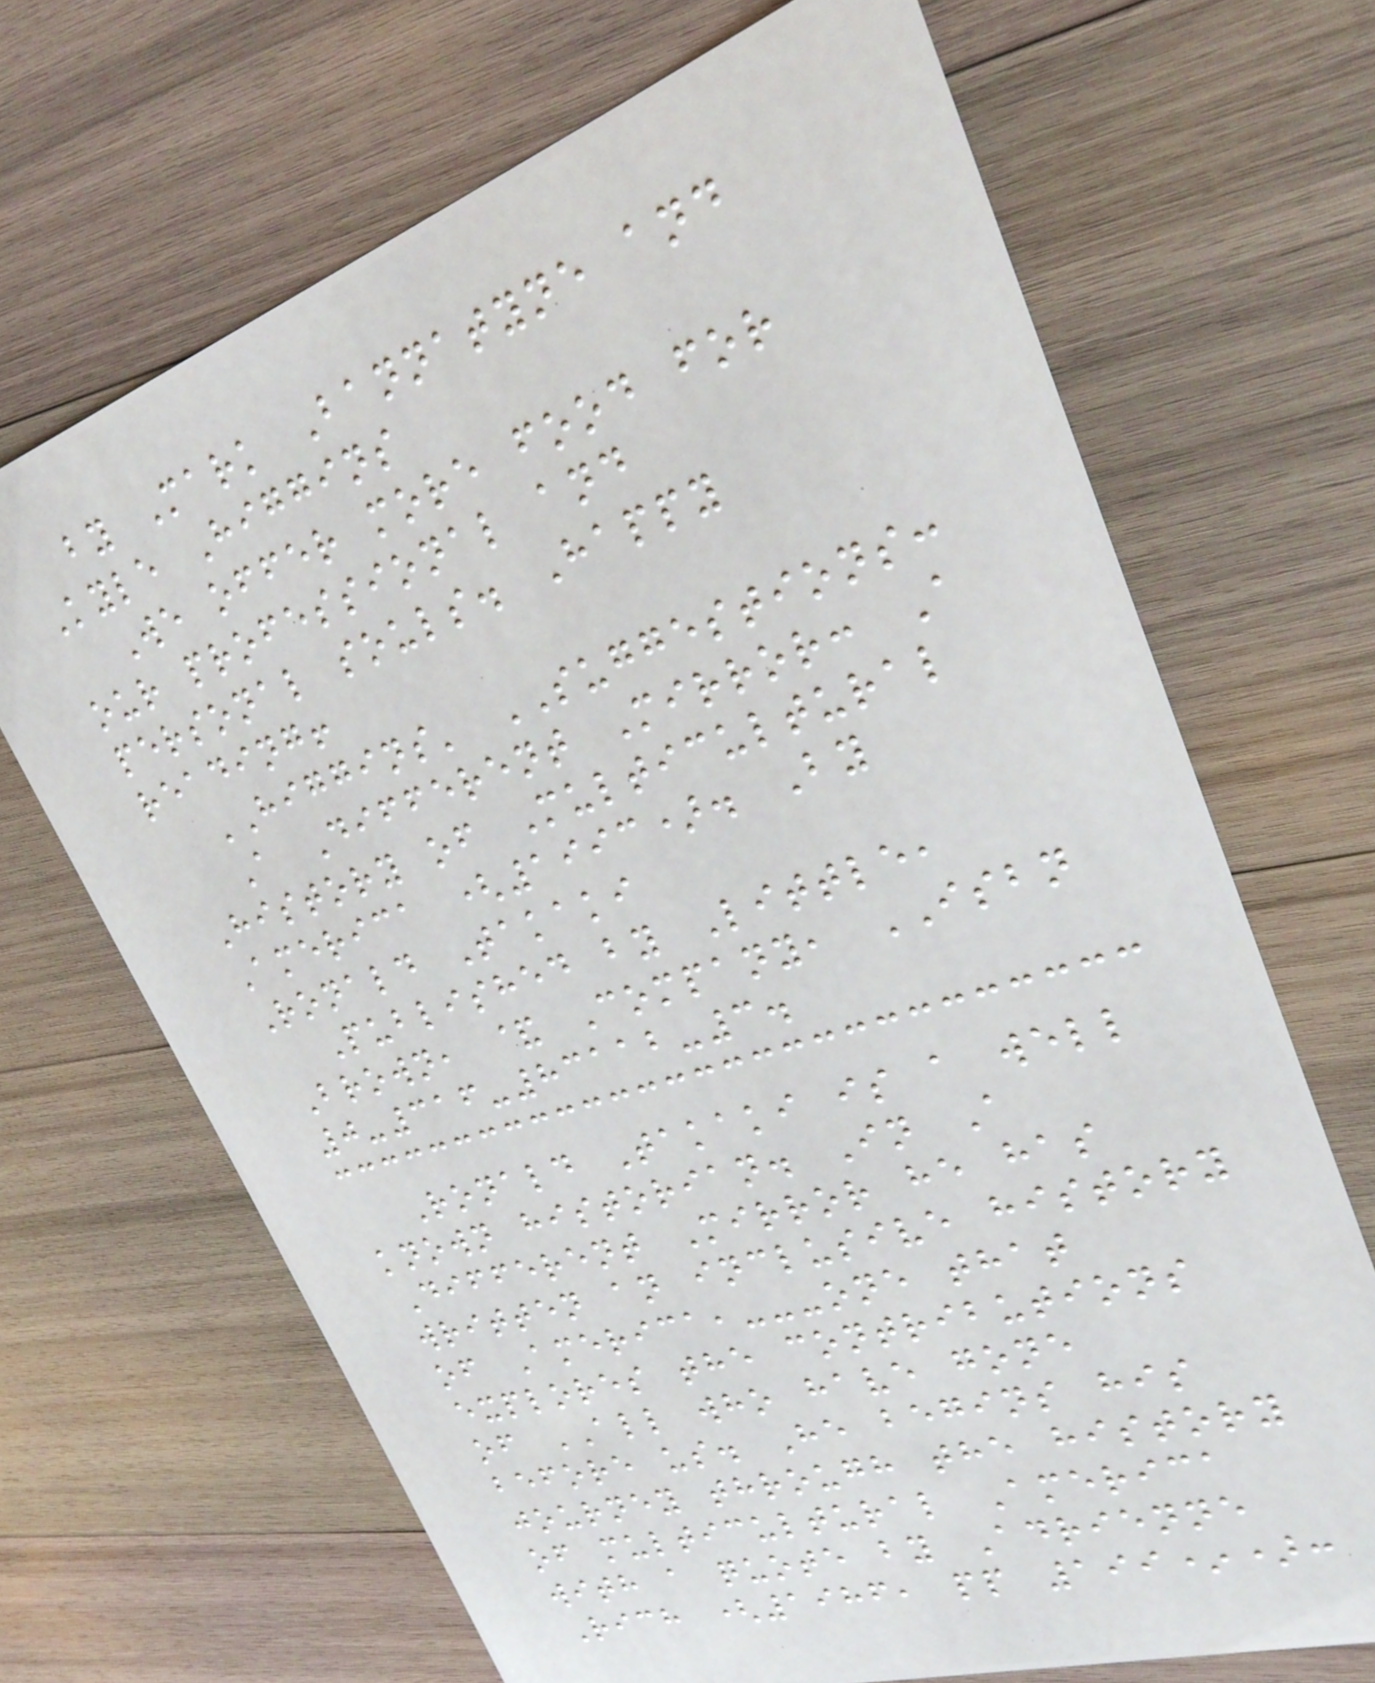by Mark Bannatyne and
Kyle Higgins
We offer more food for
our professional and
personal souls. Happy
reading!
HIGGINS' SUGGESTIONS:
A Different Mirror: A
History of Multicultural
America (1993). By
Ronald Takaki
Published by Little,
Brown, & Company, ISBN
0-316-83112-3.
Ronald Takaki is a well
known historian. In A
Different Mirror he has
written an inclusive history
of America,---one that
explores the contributions
of ALL who have gone
before us. He begins his
journey through the history
of multicultural America
with a quote by Adrienne
Rich (1986, pp 199*):
